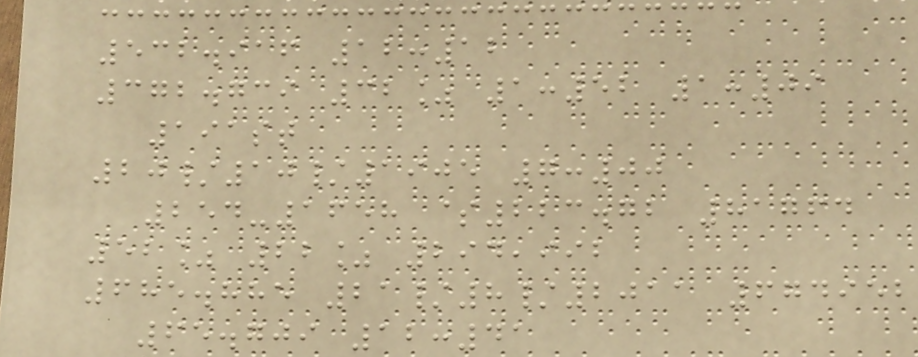532.916 12:12
372.739 32% 1:52 1:09
191st
20/10/1905 7:00
254-1658 $223.72 81764
52% 22% 294,992
685.885 21/8/2011 674952
65.709 12:41
